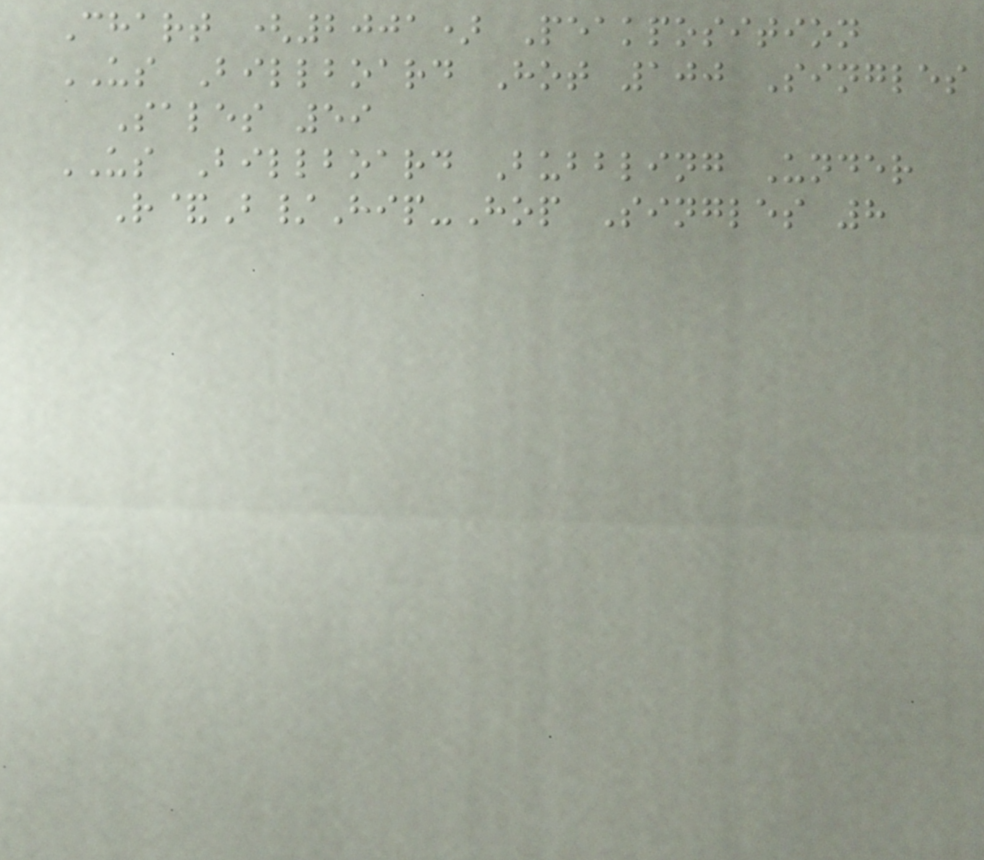Chart (2001) Peakposition
US Billboard Hot 100 Singles
Sales 59
US Billboard Bubbling Under
R&B/Hip-Hop Singles 8
